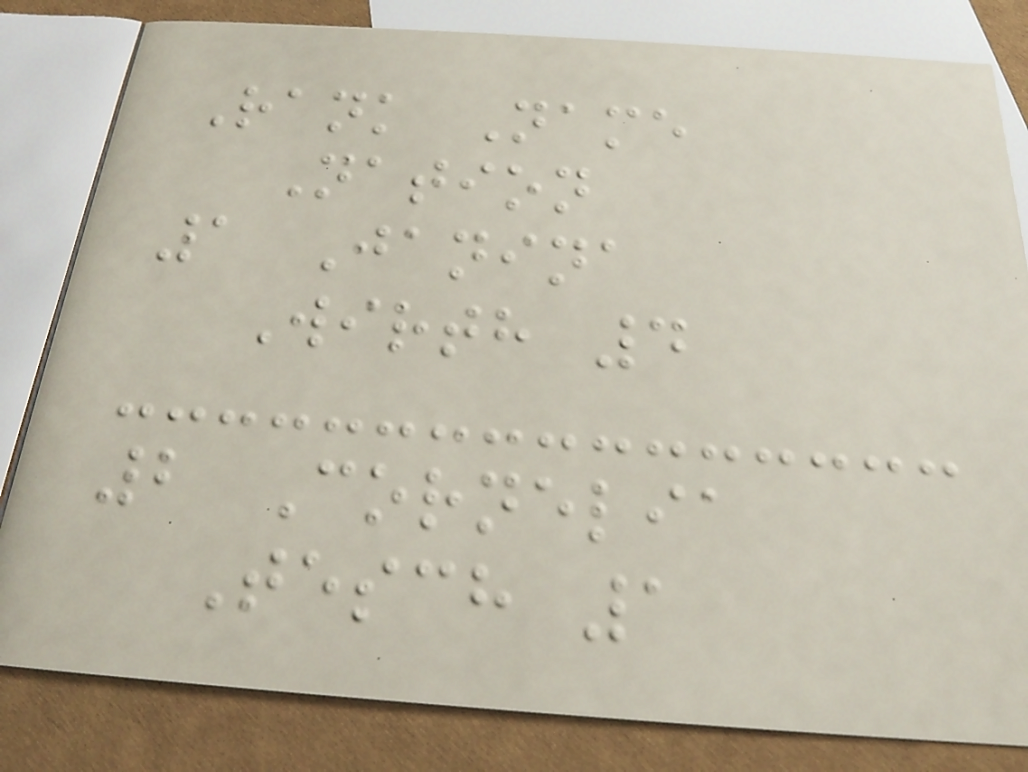Rank Name
Nation
1 Janina
Wirth 4
2 Cornelia
Tesch 1
